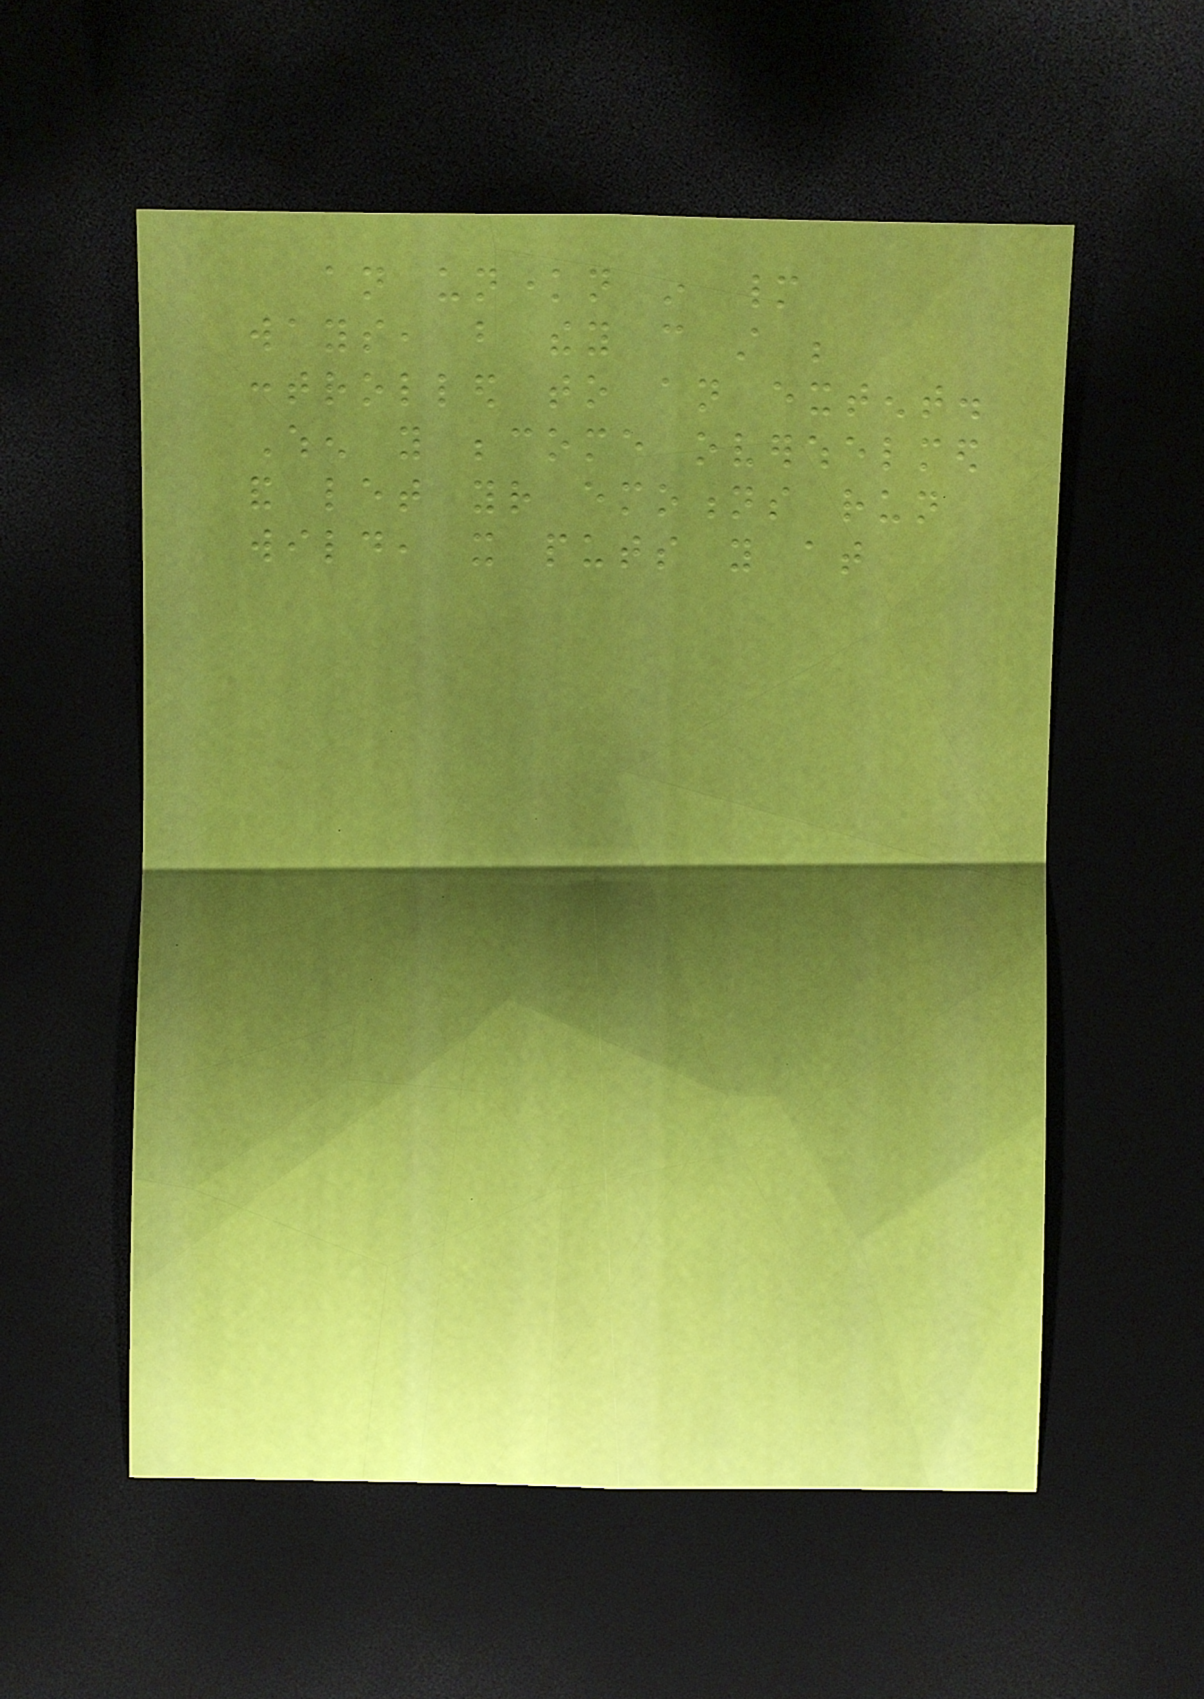an unknown in many
ways, but they can still be
controlled to an extent.
When you become overwhelmed
and let your emotions run
wild, it puts you at
